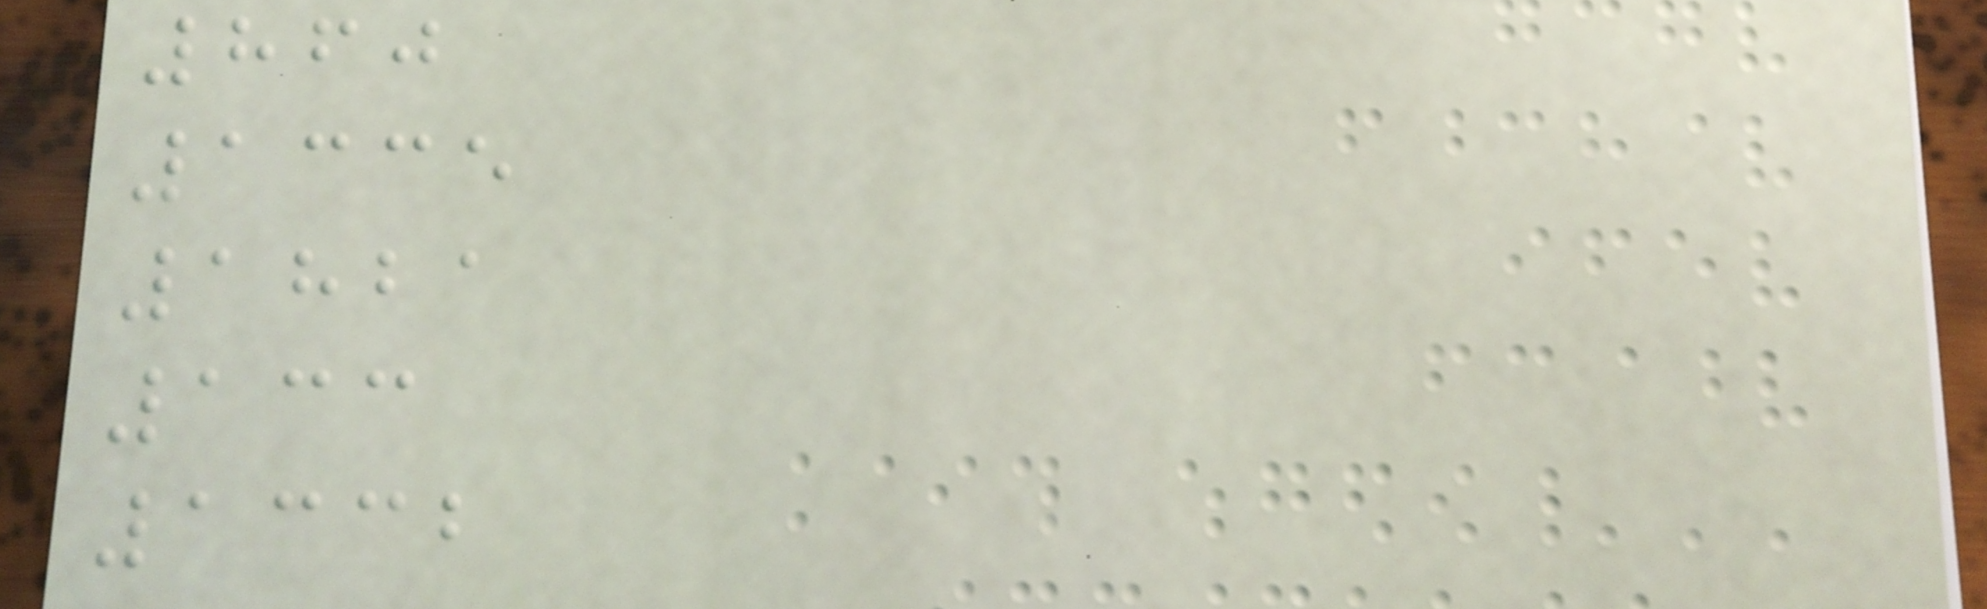860
1335
1821
133
1332
